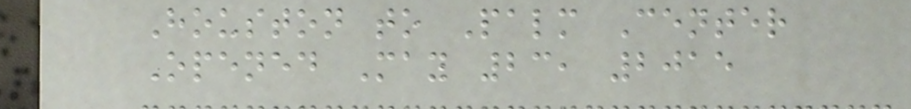Houston to Palm Center
Opened May 23, 2015
